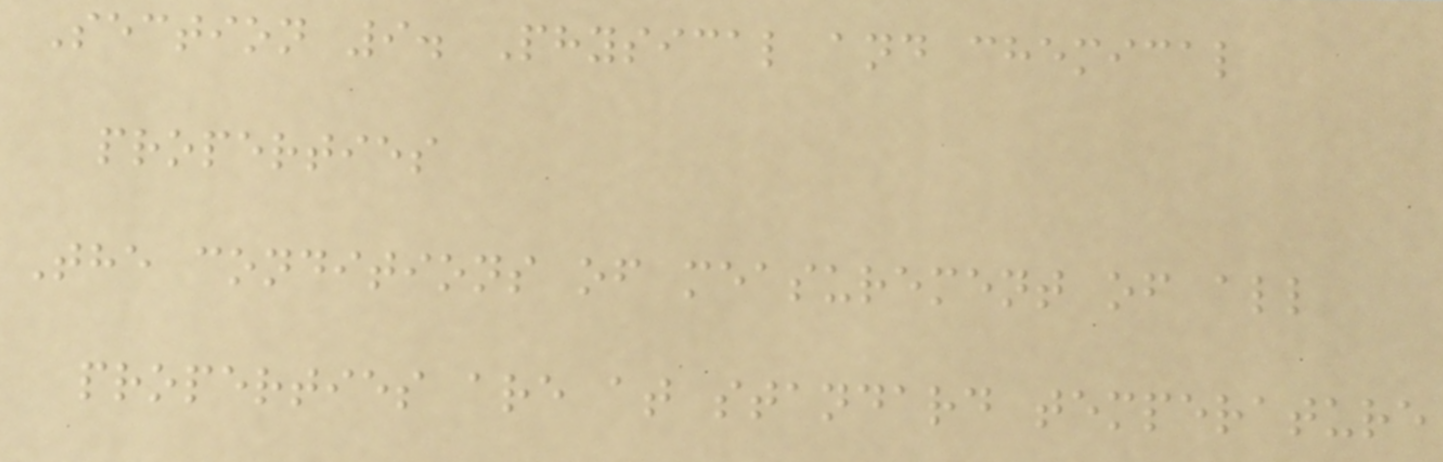Section 9. Physical and chemical
properties
The conditions of measurement of all
properties are at standard temperature
